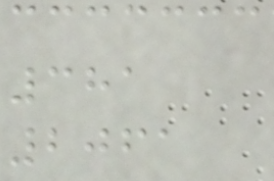381
2061
